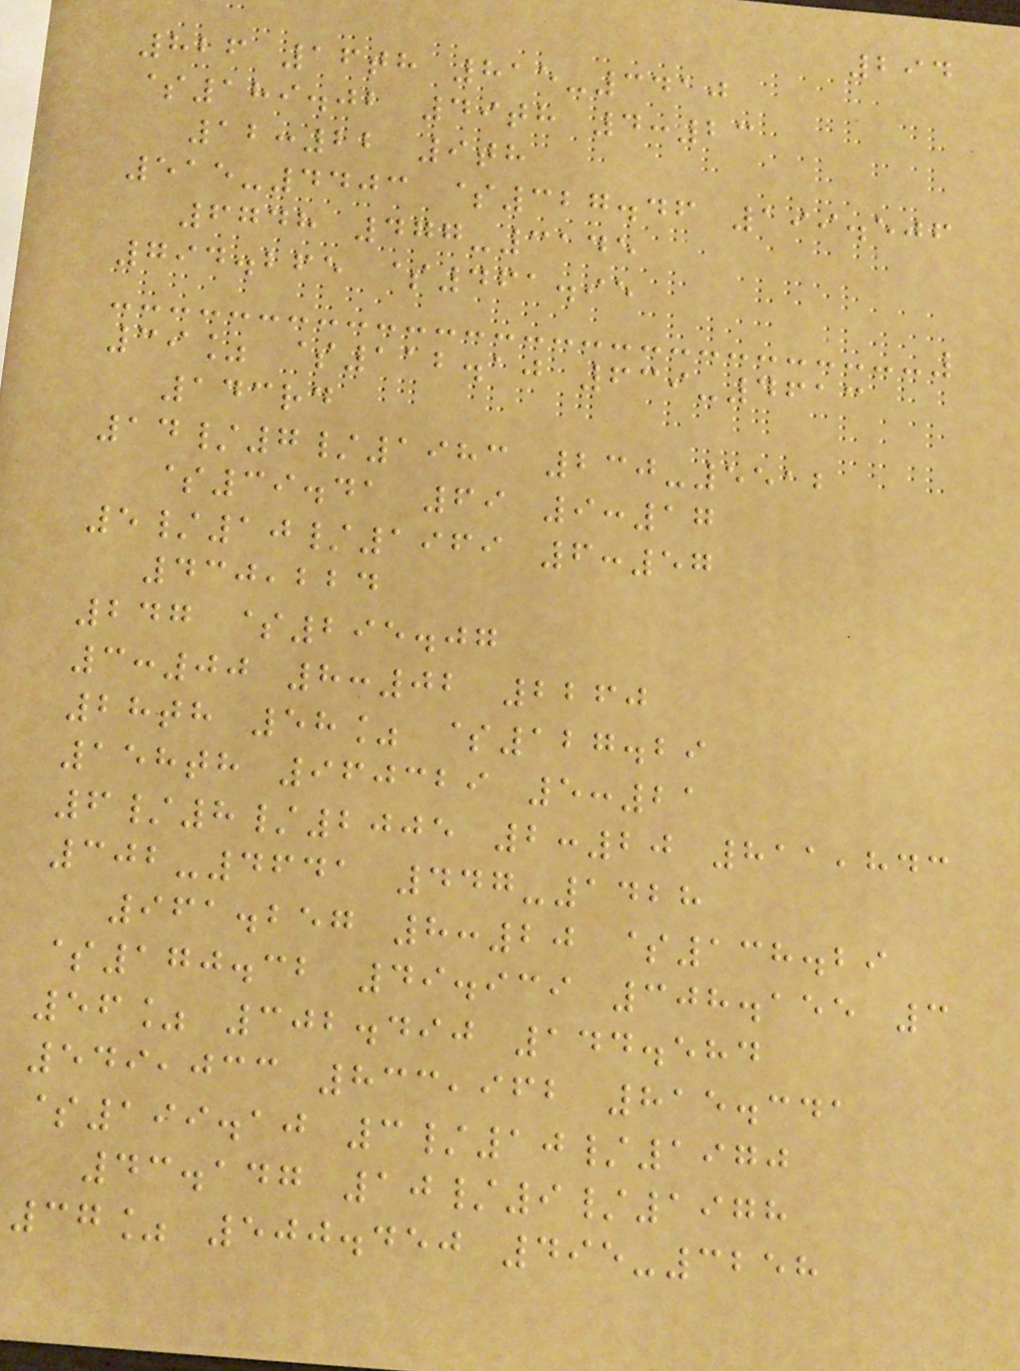294
826 16th 815-3410
$189.02 49th 4:23
12:22 9th
515-4403 $327.46 199.506
6748 477-3145
794.265 $461.95
39% $112.10 639-4613
143rd
14/7/1983 230-5512
$39.41 69 9:17
5/10/1969 6:57
430,224
247 $295.07
3:00 8:02 2260
28th 58% $127.29
158th 960329 5:21
6/8/2005 2:20 811,843
302-4641 447-1428
961.257 8:20 $138.29
$170.32 49.939 308.155 3
56% 302.490 144.584
549,033 833,962 815.341
$199.10 3/10/1970
43.147 10/9/1978
37% 500.450 495-3258
